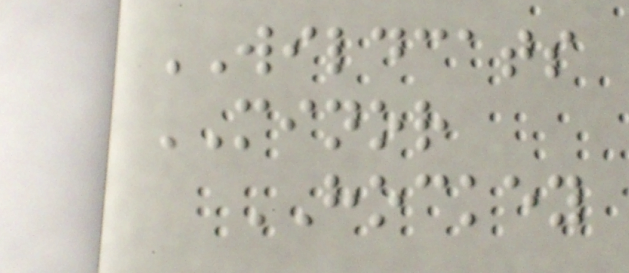WILDCATS
MINOR
HOCKEY
